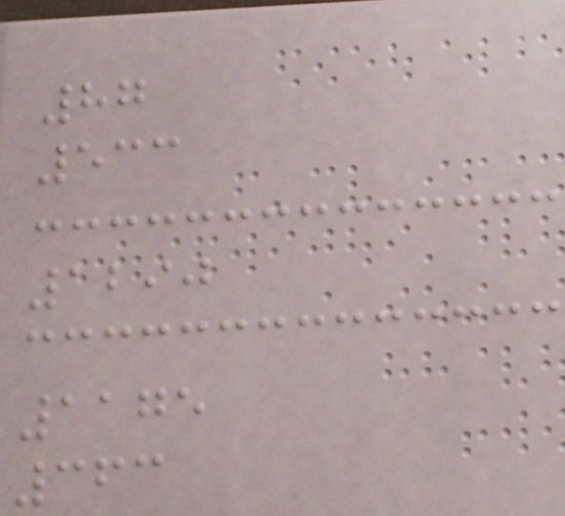87
533
1290
1175
363
